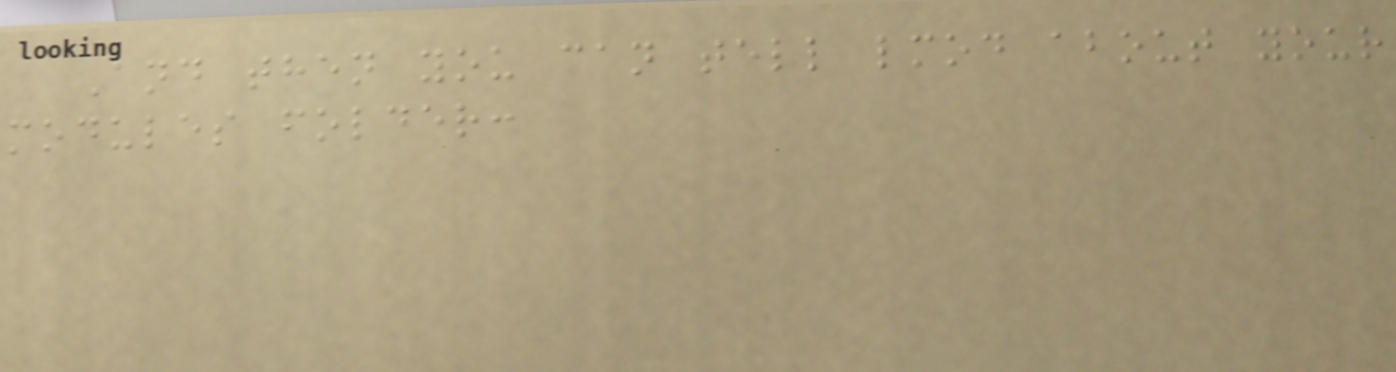And then you can tell lmod about your
modules folder:
